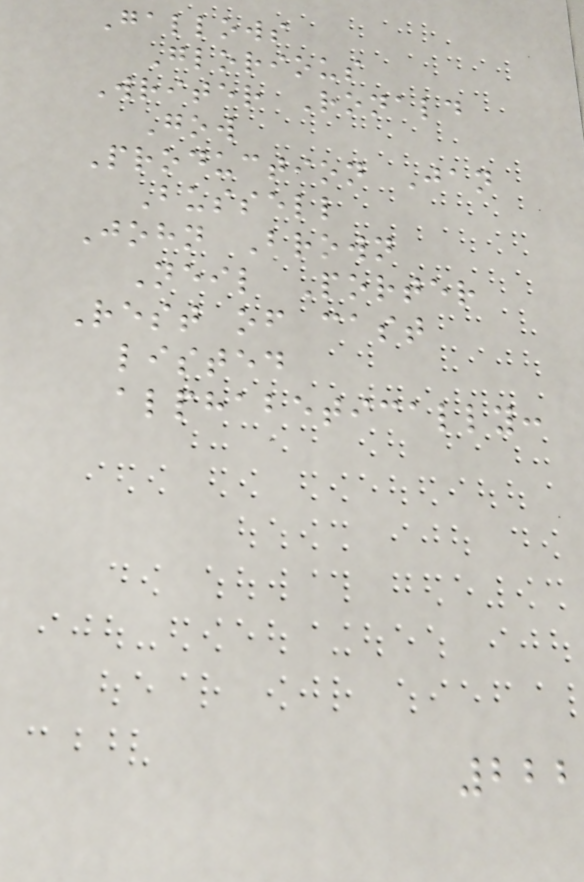Gallows
Glorious
Writer Ronald
Gow
Production Jan
Bussell
John Brown
Neil Porter
Rest of cast
listed
alphabetically:
222
